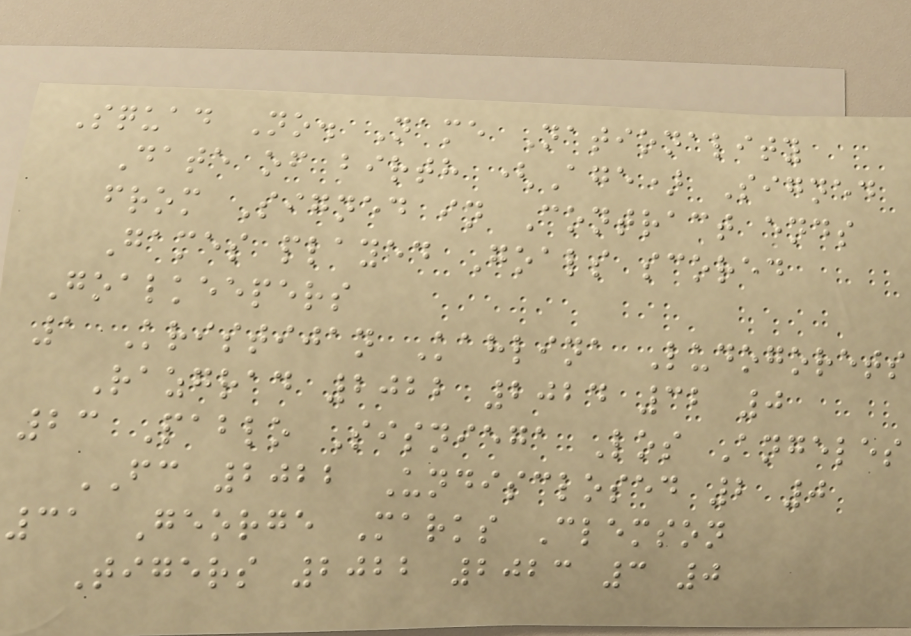Squad No. Name Nationality
Date of birth (Age) Signed
from Signed in Contract ends
Games played Goals scored
Goalkeepers
1 Kristijan Kahlina Ludogorets
Razgrad 2022 2024 32 0
23 Pablo Sisniega Los Angeles
FC 2022 Undisclosed 2 0
31 George Marks Clemson
Tigers 2022 2023 3 0
